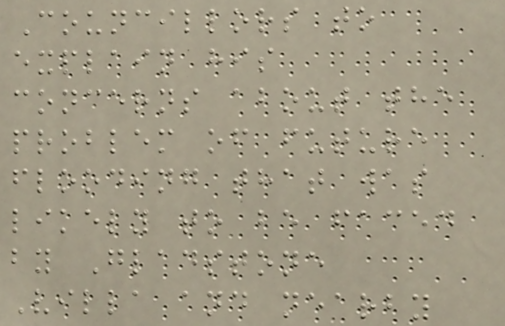Councillors to
explain his
concerns about the
problem of future
flooding that was
likely to be faced
by Gladstone
Villa and nearby
